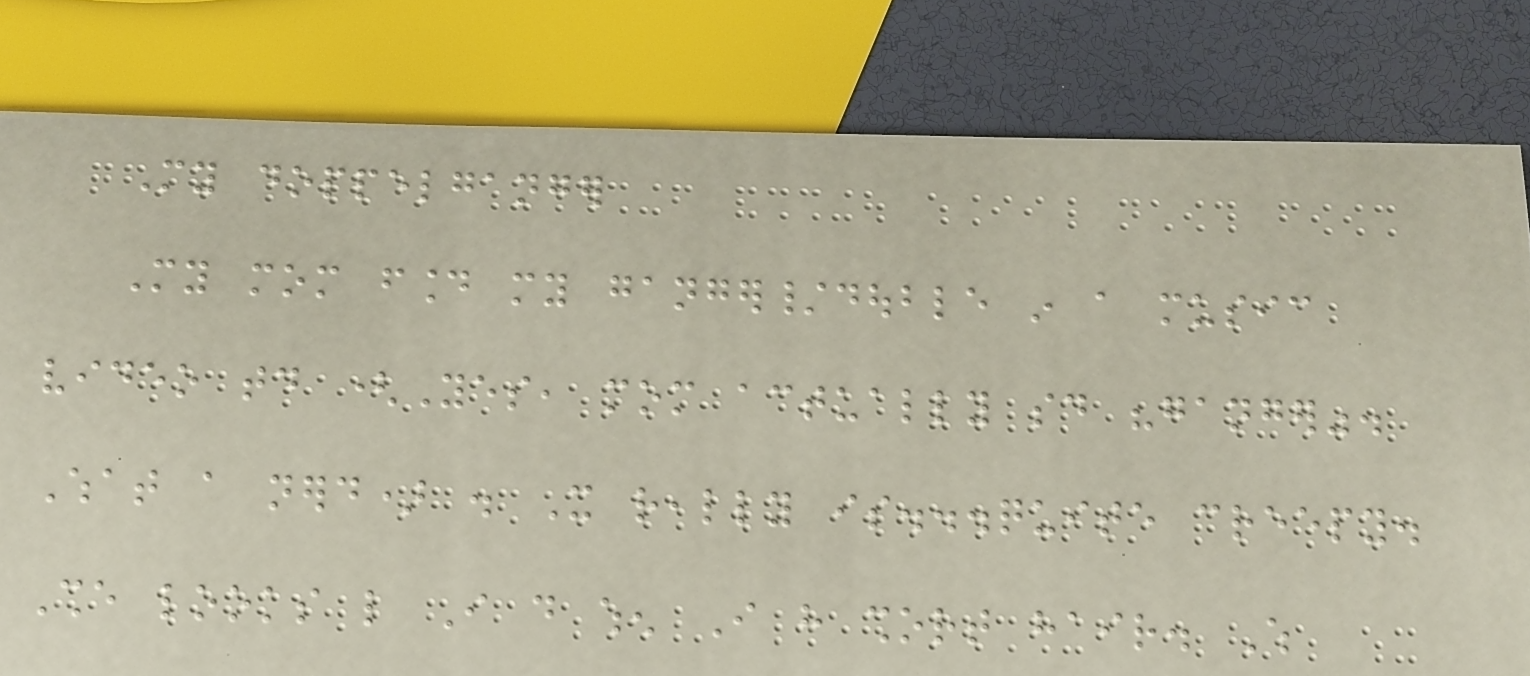My doppelganger
My mom found my ganger/double in a music
video today (Yes, mom actually said "ganger".
What a nerd) . It really is...quite creepy.
She looks like I do when I have short hair. Which
